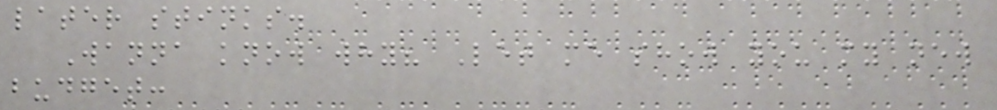later stinks.
Wanna know why? Let me show you my new
budget:
